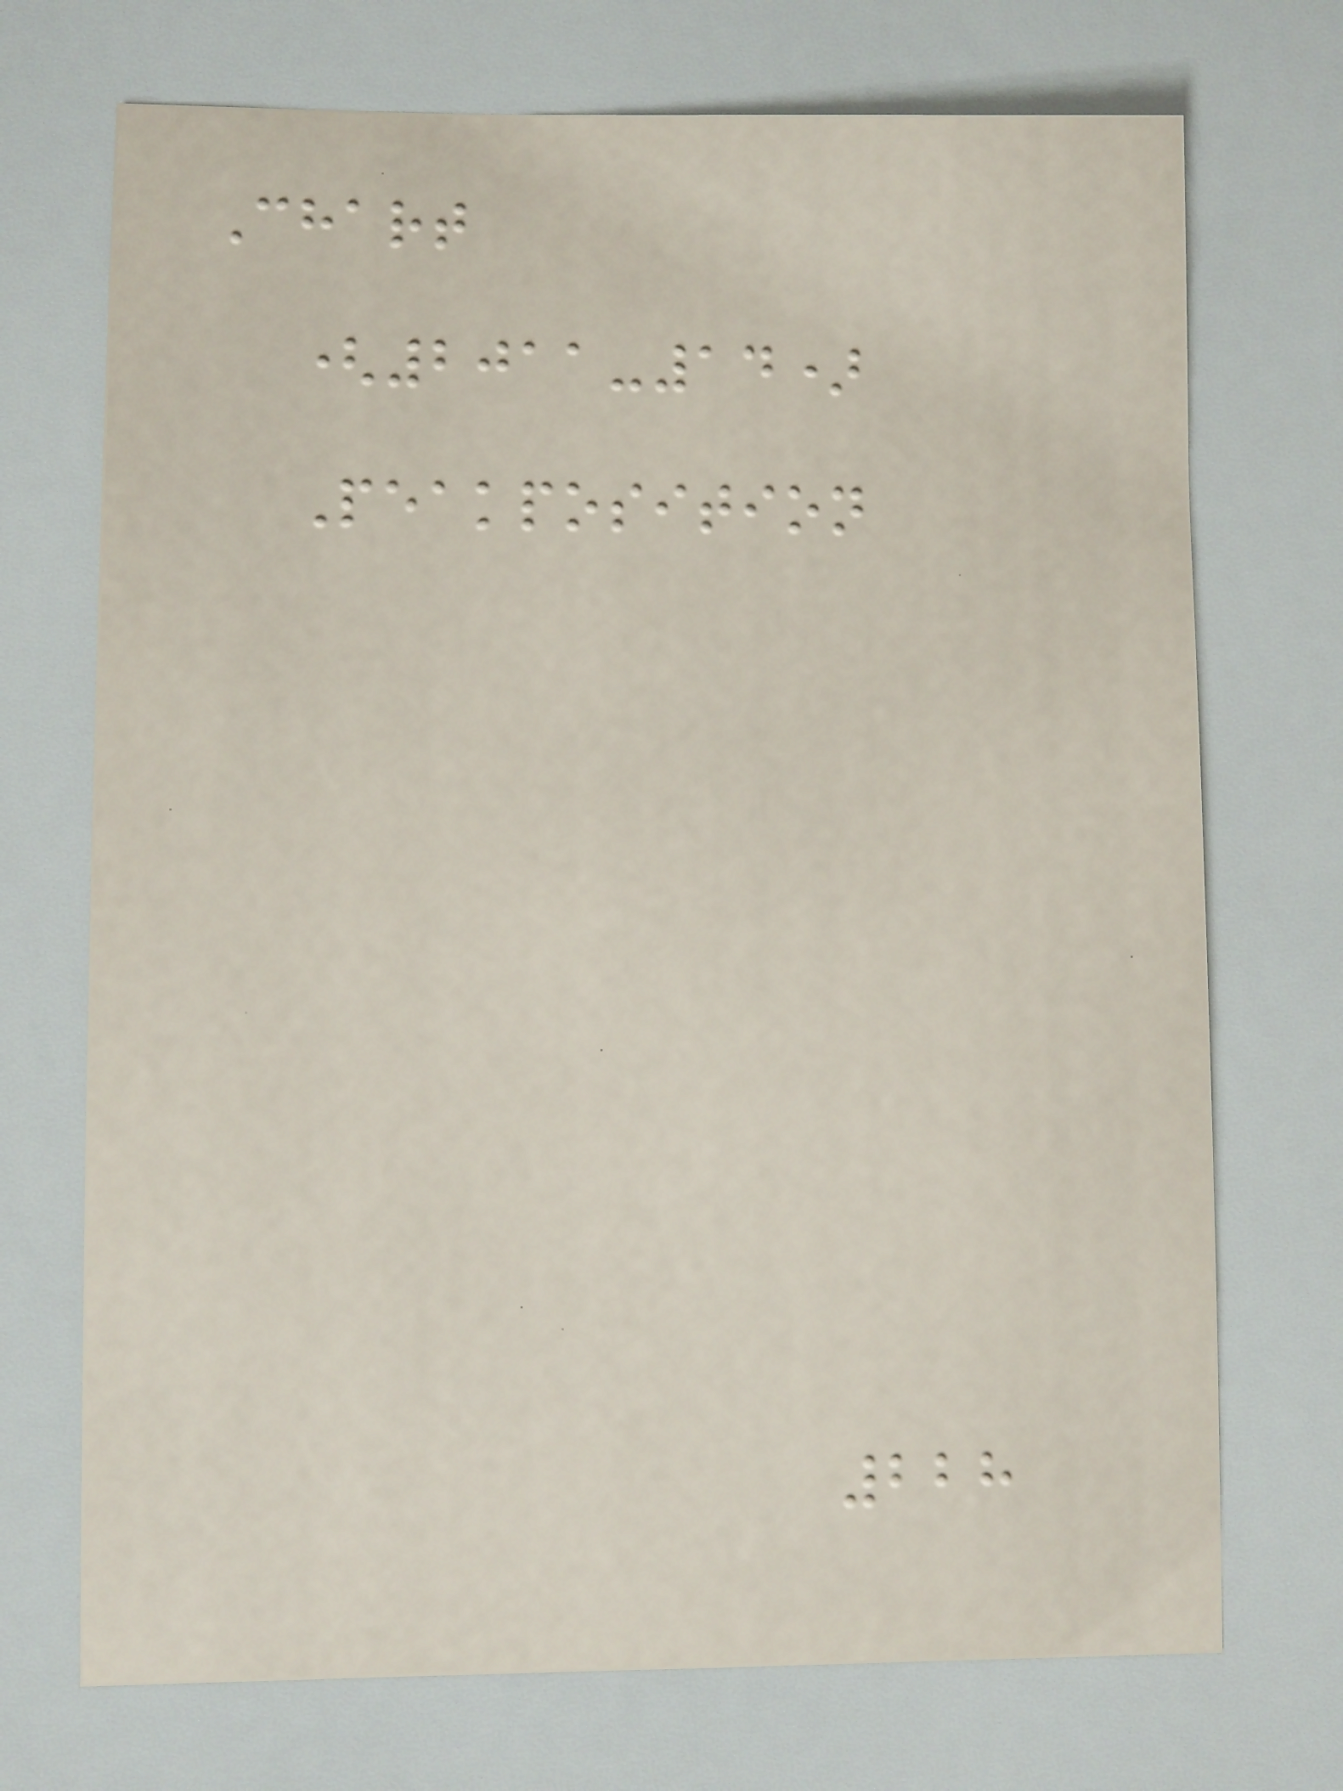Chart
(2011-14)
Peakposition
228
